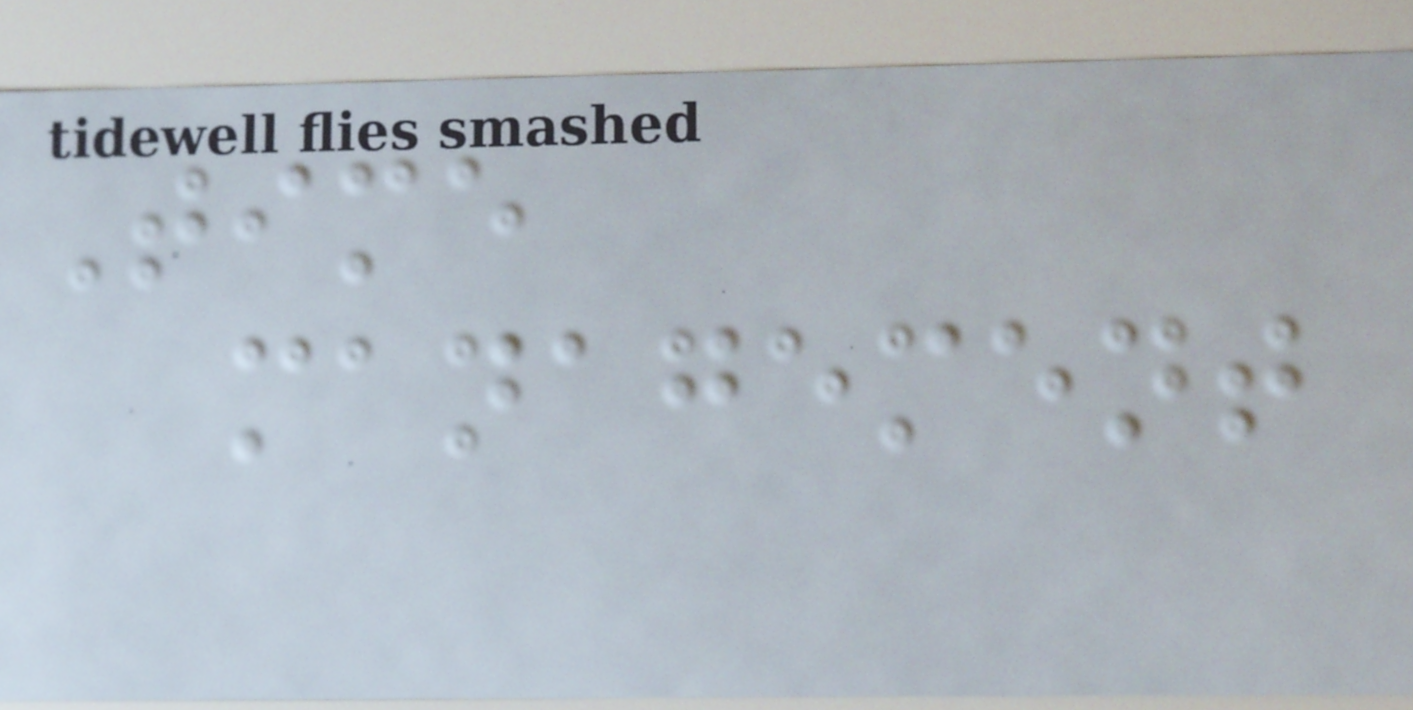Time
management
